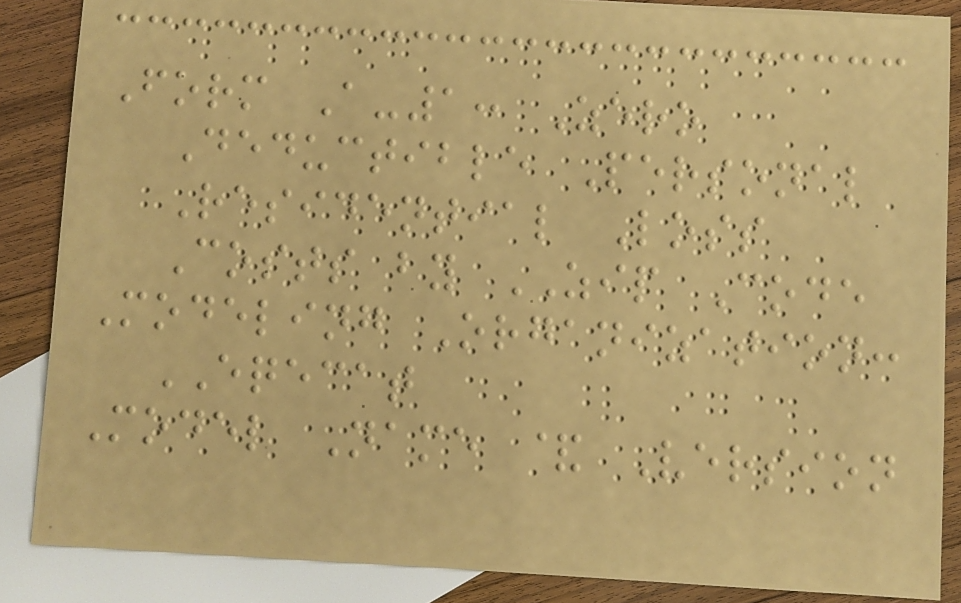Form A-1: Zero
Deductible Personal
Residential Loss
Costs by ZIP Code
Modeling Organization:
EQECAT
Model Name & Version
